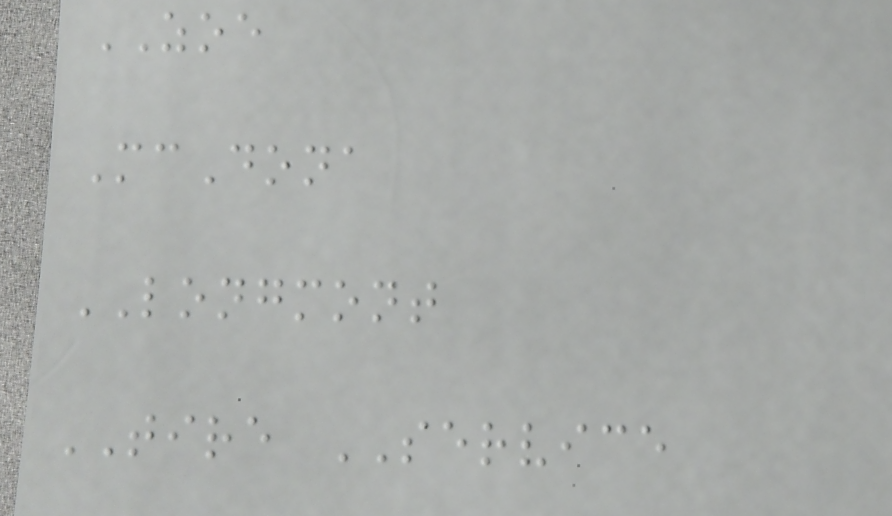ZOE
McDona
LONGMONT
TIRE SERVICE
